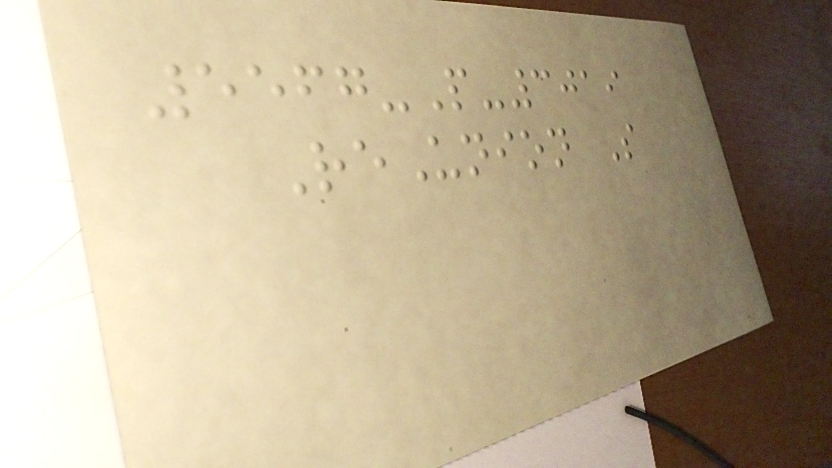5567-P-3019
ReUnion S
